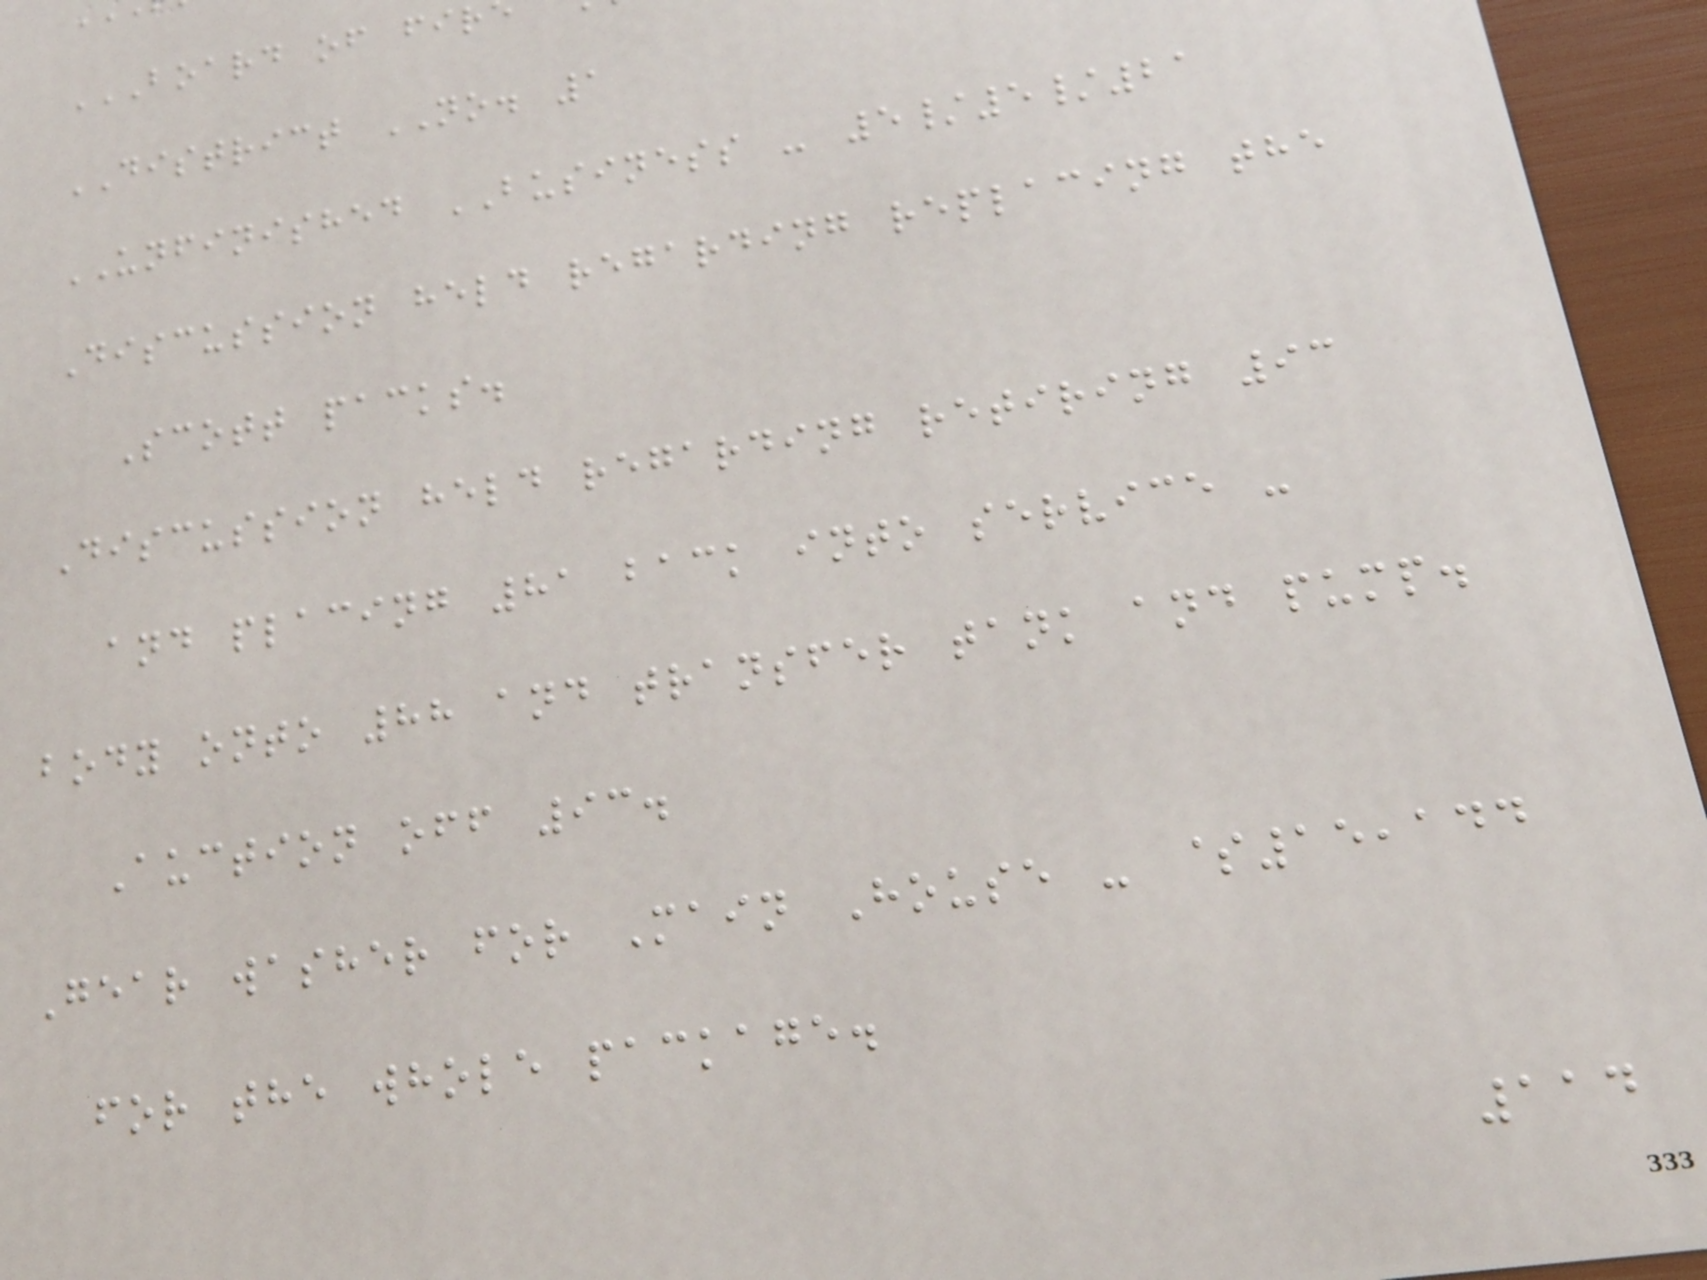DISTRICT NO. 1
UNFINISHED BUSINESS - 5/5/21
Discussion held regarding replacing the
Scott packs.
Discussion held regarding retiring 93
and placing 81 back into service -
body onto 88 and transfer tank and pump.
Auction off 93.
Gear washer for Main House - $15,144
for the whole package.
114
